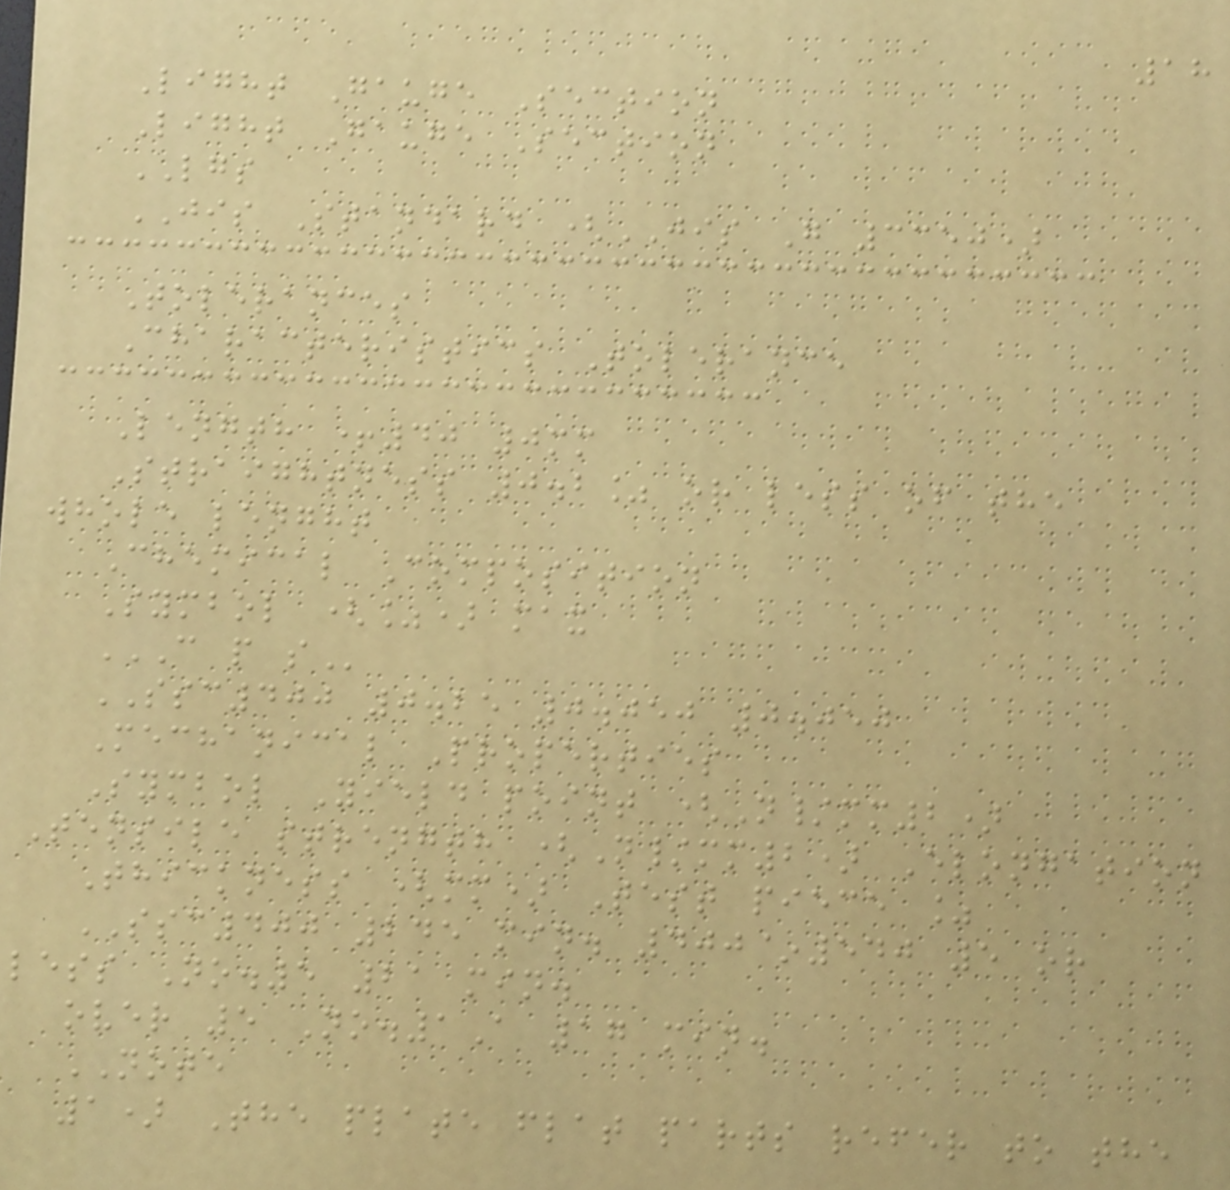18
Light Gauge Section
Light Gauge Section
LGS
JIS Standard (JIS G 3350)
Tolerances
Characteristics Tolerance
Length +40 0mm
Straightness 0.2% or less of the
whole lenght
Chemical Composition
Symbol (%) max
C P S
SSC400 0.25 0.050 0.050
Mechanical Properties
Symbol Yield point (N/mm2)
Tensile strength (N/mm2) Elongation
Thickness (mm) Test piece %
SSC400 245 min. 400~540 5 or
less No.5 21 min.
over 5 No.1A 17 min.
NOTE
1) The plate flat parts refer to the
